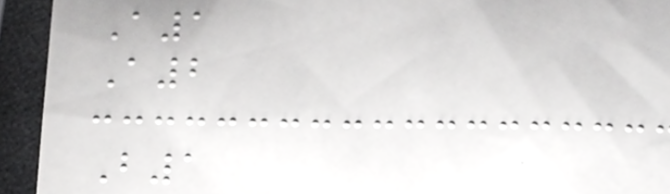A1
A2
B1
